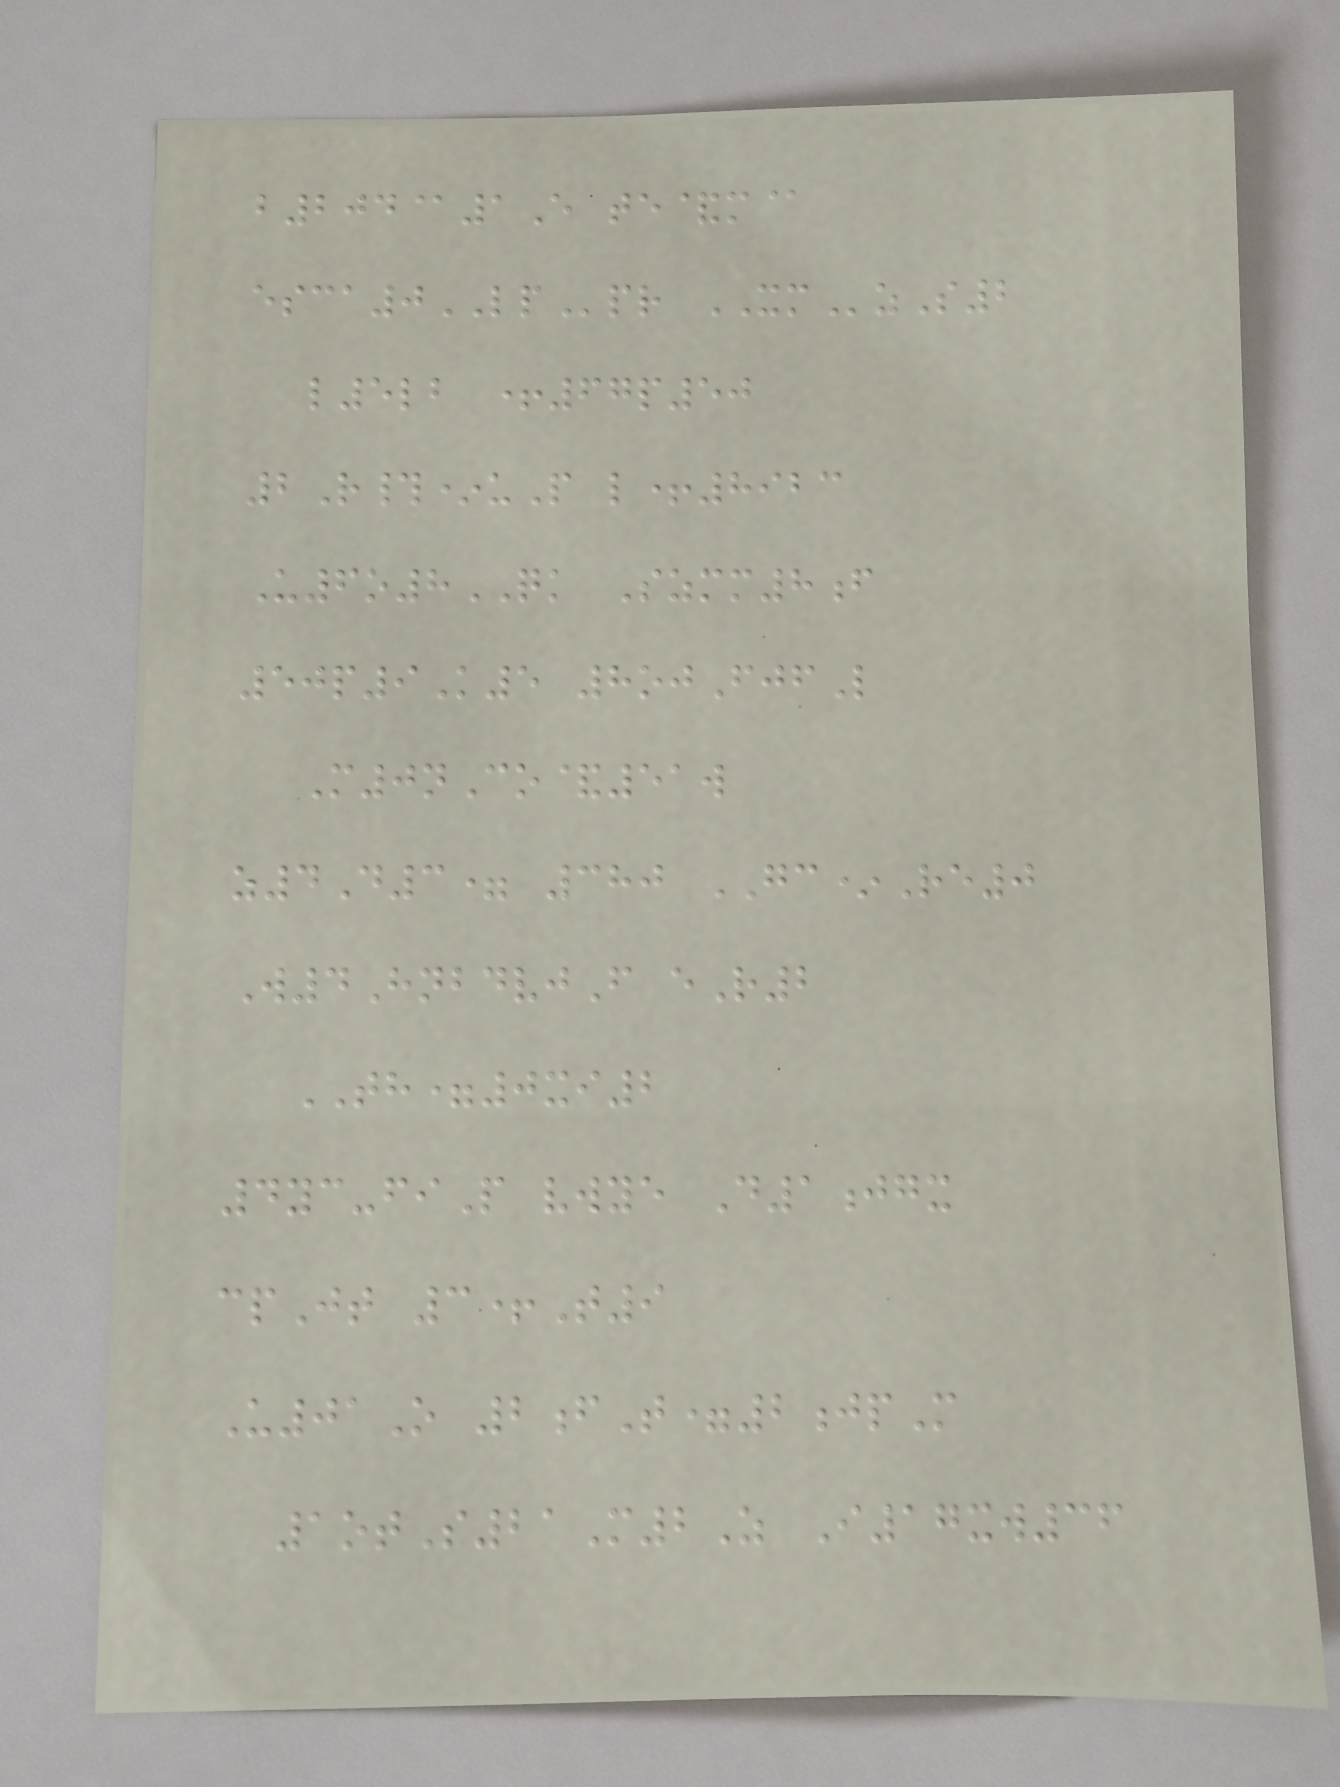b204@1E te&m@
esca0LPpr XMzS2
l5lb +67p50
2R#*uP l+8923
U6o8QK Szmm8f
50p9K5 8ojFjfL
M0nCo&51w
z4D3= 380 GC*Re0
W4HnbdvjF eR2
TH=0xi2
4yc-fiP vwye D1jgx
cpJt 3+T9
U01O 2fT=2jpM
1otS21M2Z I17xw36
